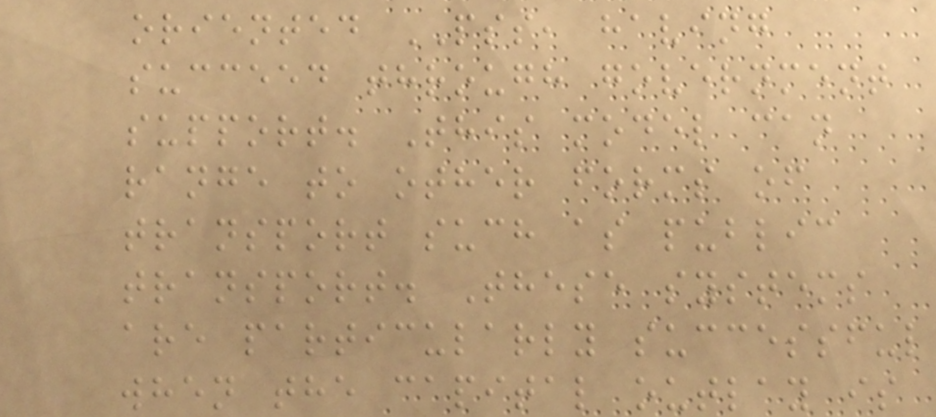oriented PSS, having
succeed through government
support. This model can
range to other forms of
transport such as public
transport. These systems
are particularly successful
when the capital outlay is
